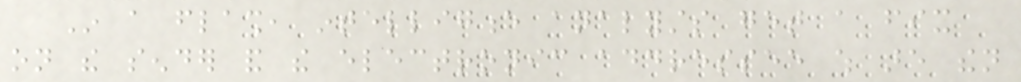In a flash, intelligence analysts get a fix
on the sender and the electronic addressee which are then
